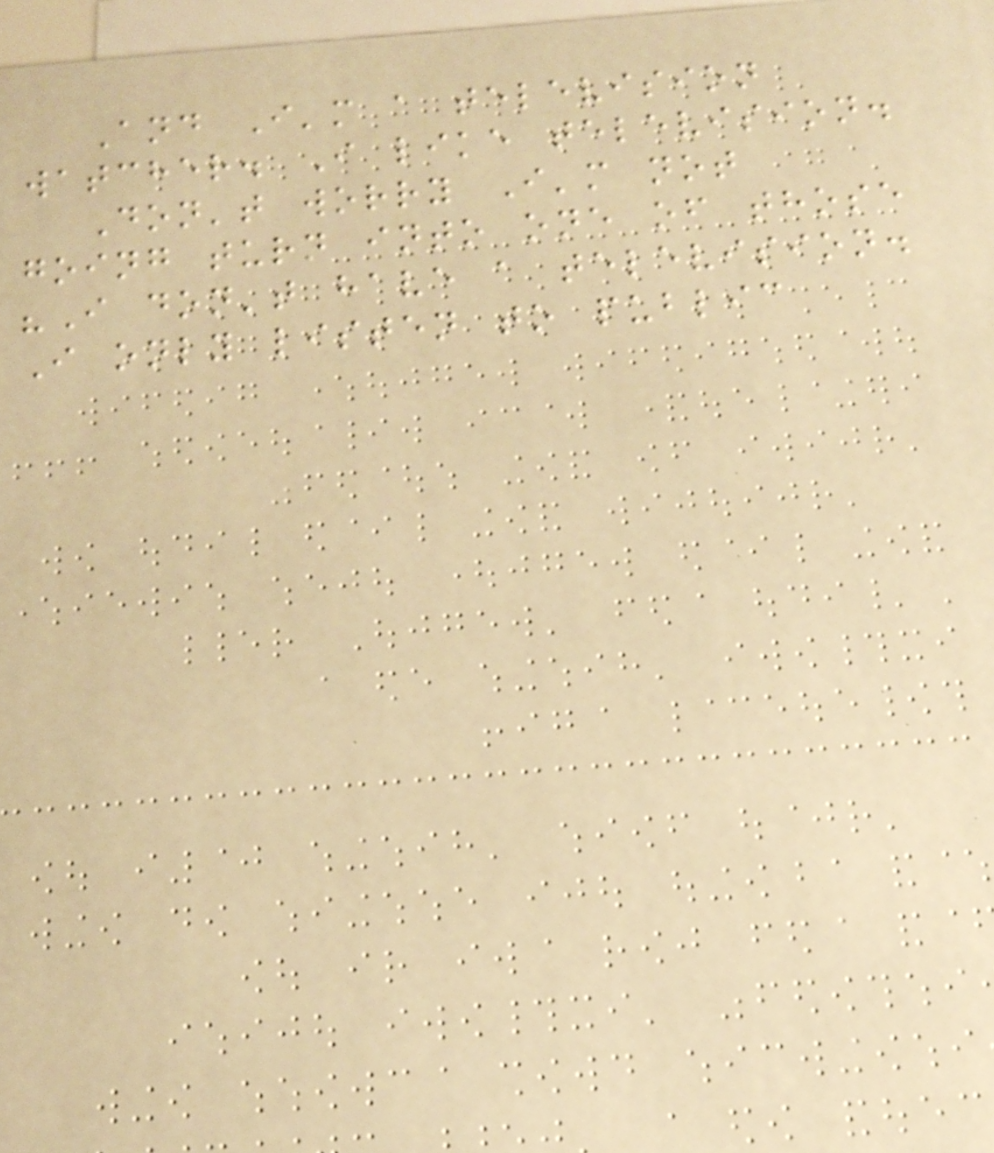And I'm a television
watcher. I like television.
Don't worry I'm not
going turn into one of those
"I don't have a television.
I only listen to public
